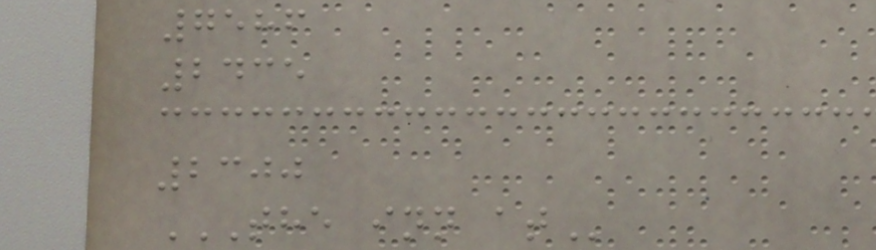7586
2435
2300
THE INN AT
